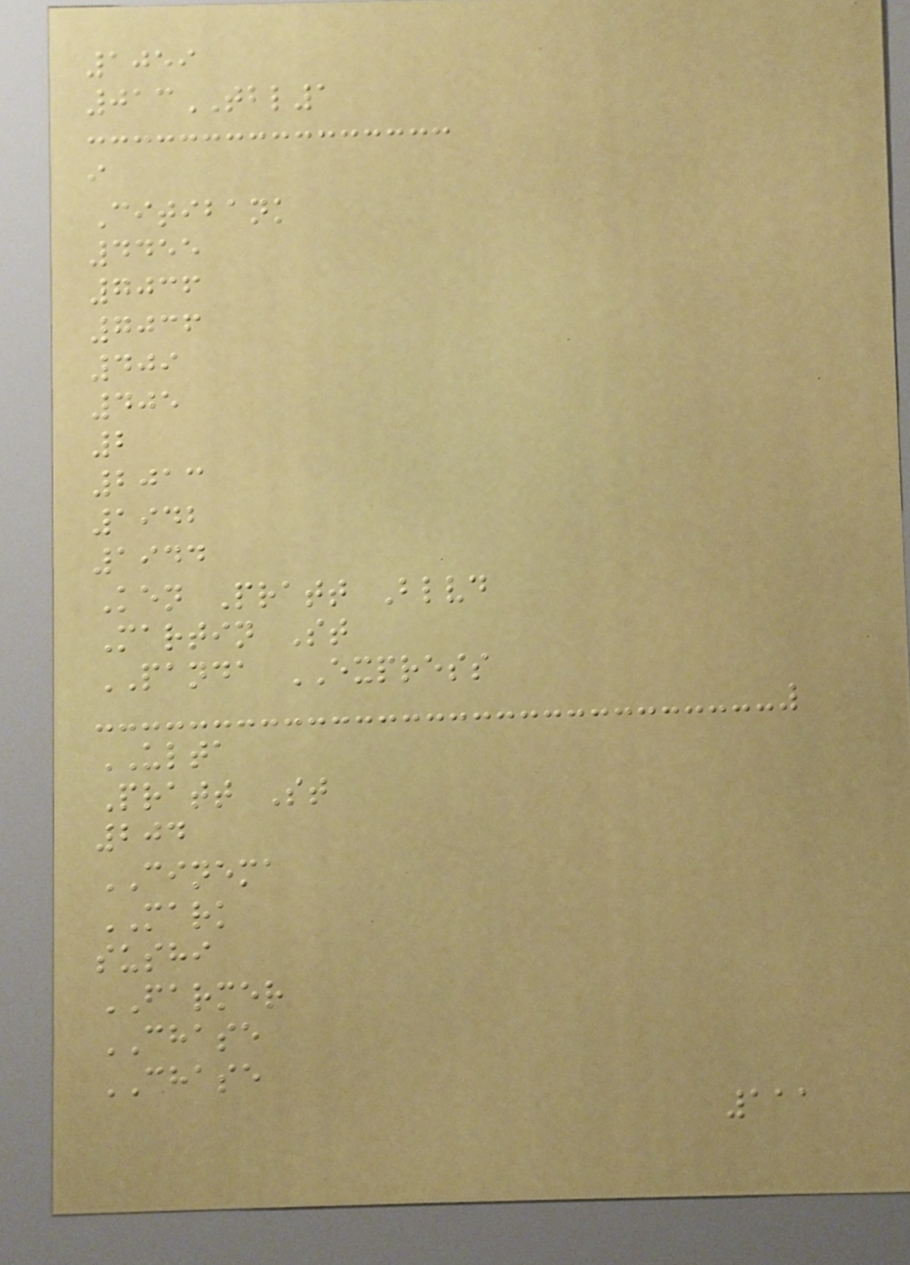1059
013TBL1
i
Citibank
4455
7036
7036
409
405
2
2013
1942
1944
Ken Pratt Blvd
Martin St
PANDA EXPRESS
ULTA
Pratt St
204
CINEMA
MARK
sushi
FARMER
CHASE
CHASE
111
